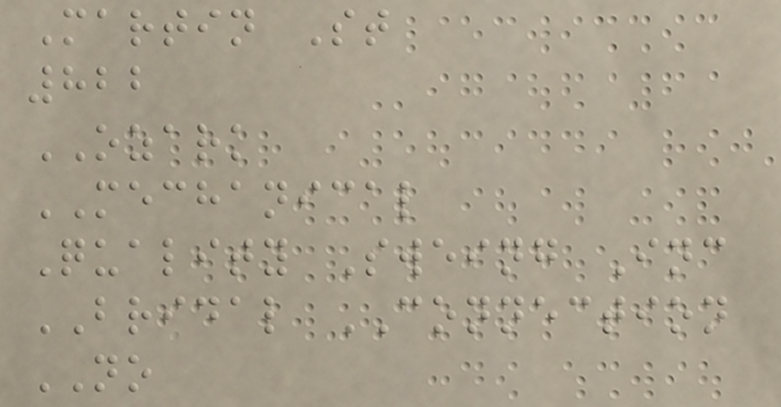Martin St
822
OZARK
MECHANICAL
Quality Sweing Inc
BRIDAL CONNECTION
NO
